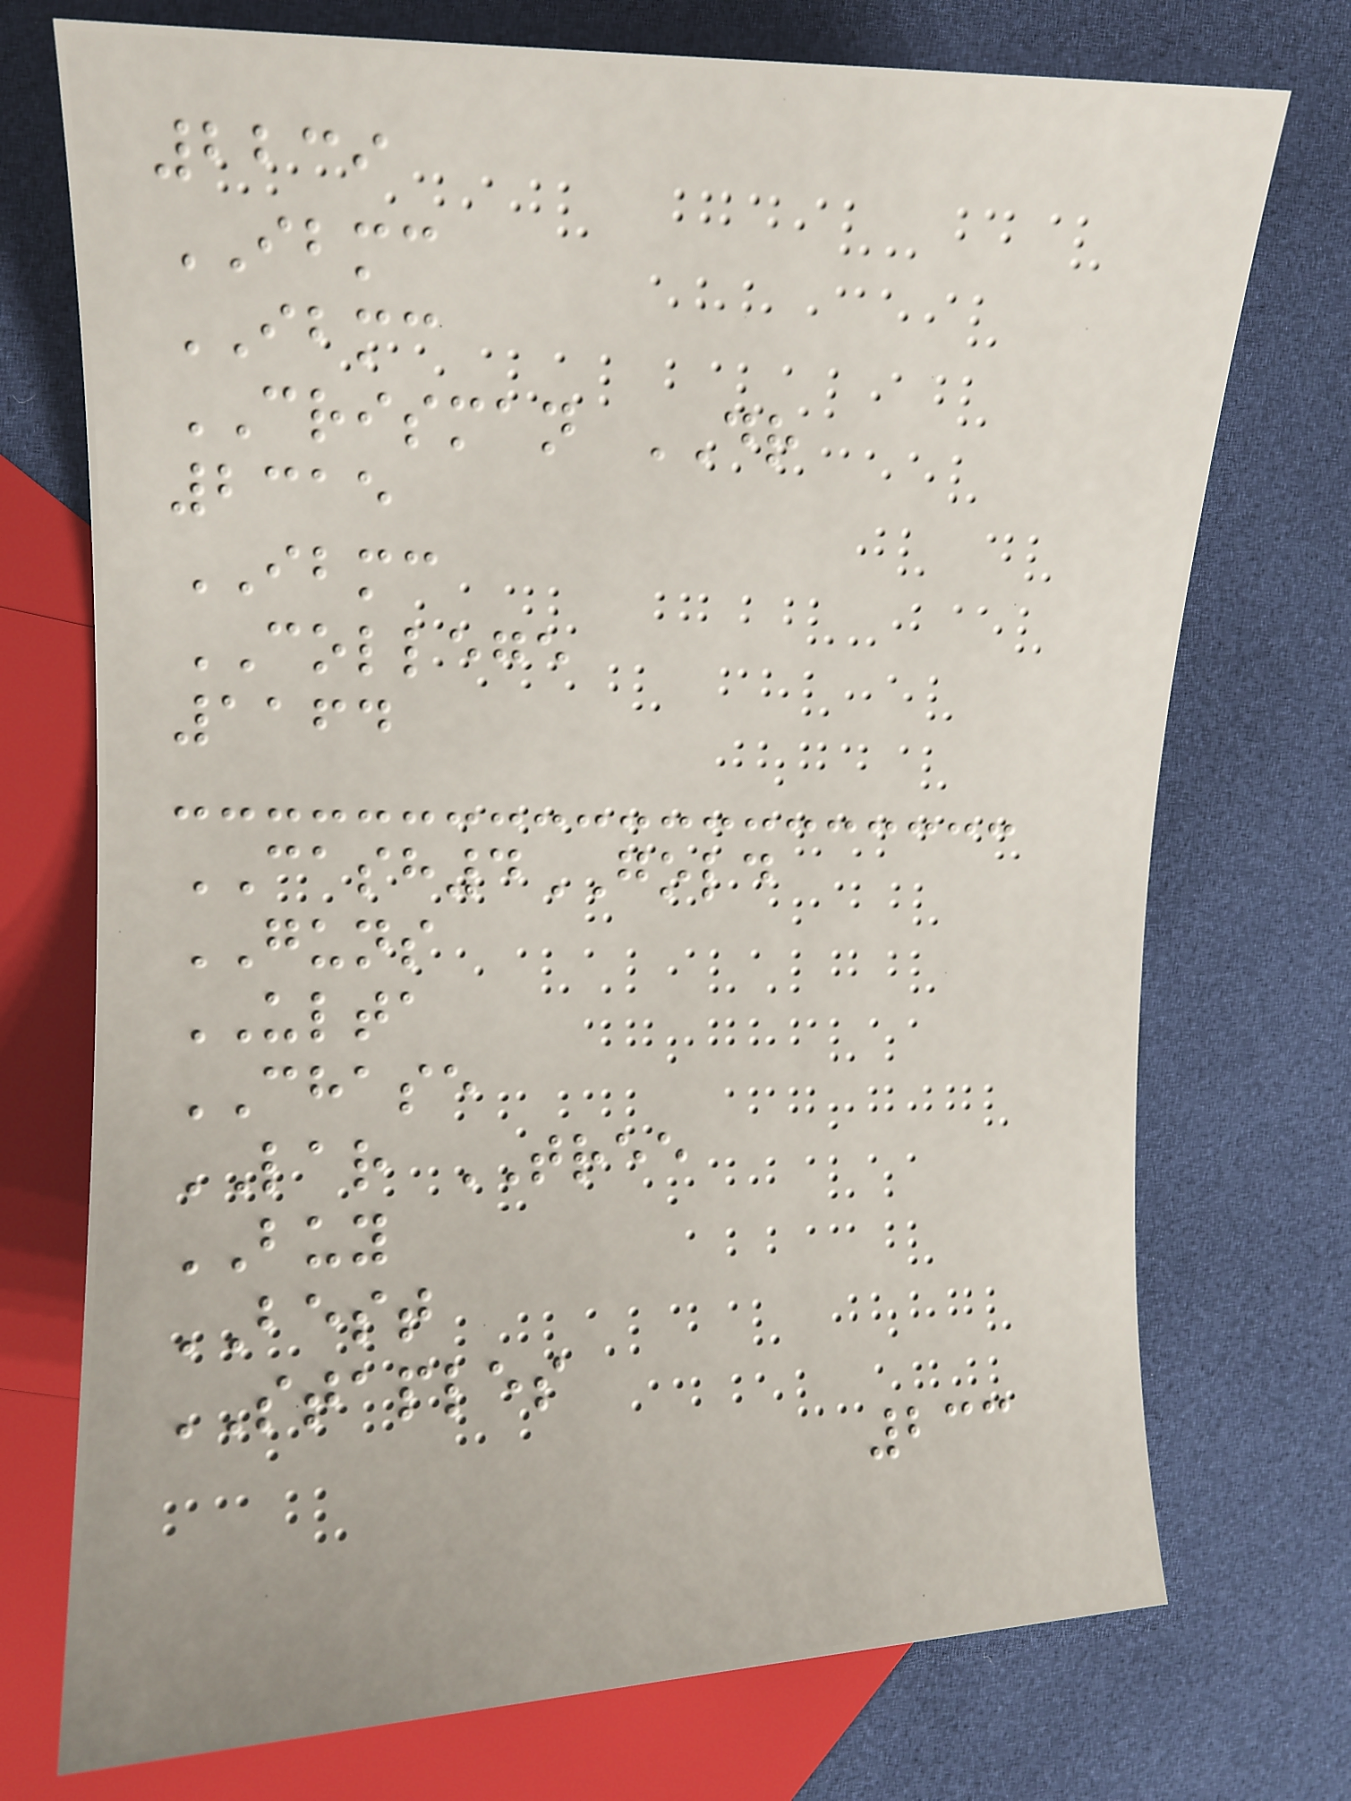2239
IBMC
IBMC
CRISMAN DR
2315
IBMC
COLLEGE
1164
CASH4GOLD
GUNS
ULTA
CHASE
LAR TREE
BUY
BEST
STAPLES
233
